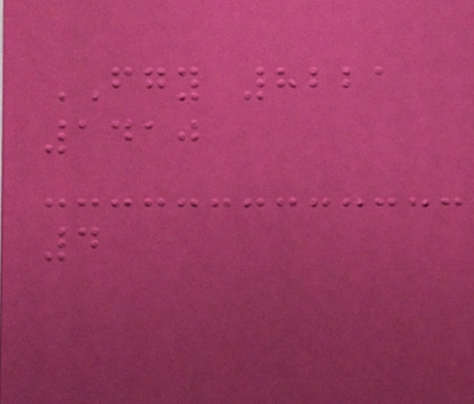FGY 8221
1410
4
